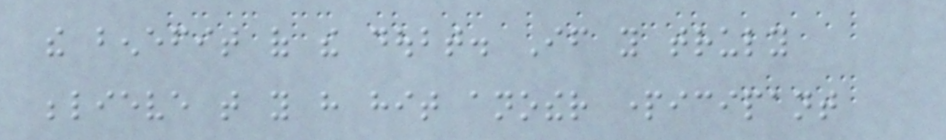the benefit of the doubt. If you truly
believe that you have hit another participant
